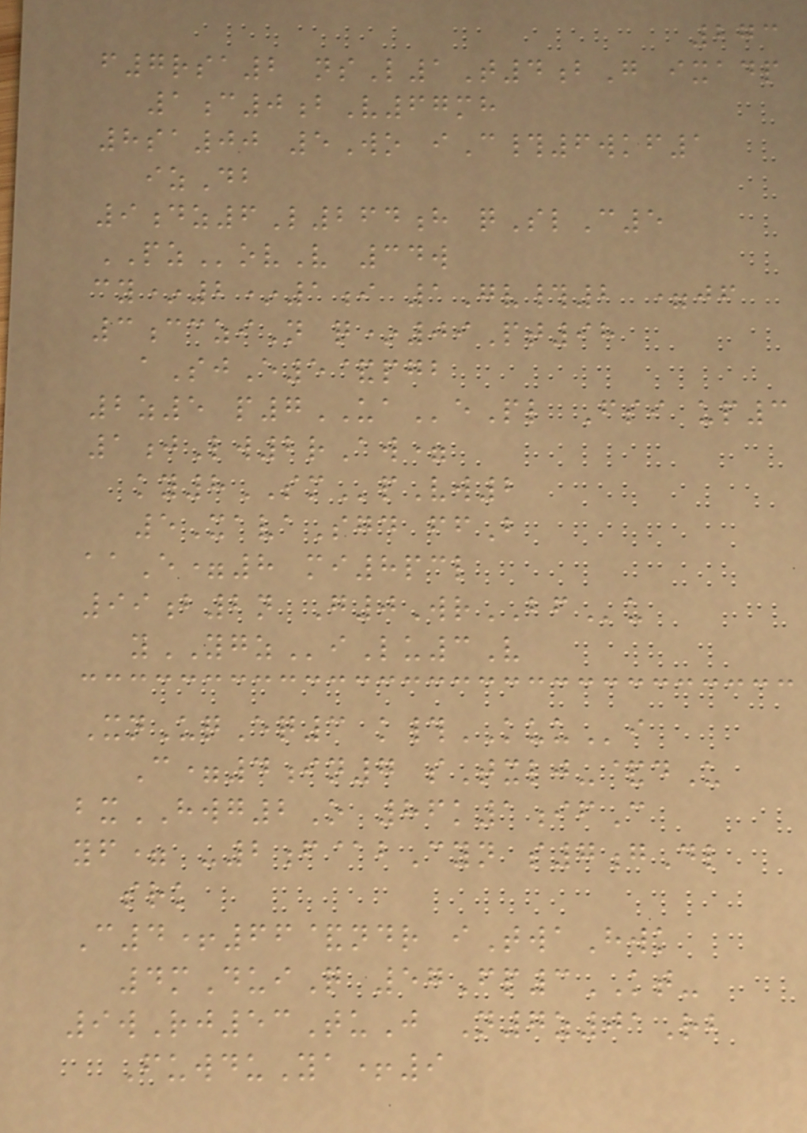273
f7rsa2 nsL1T4bG ixadp
1c0bV67mh
8sa00 5Wo iC#6wkf1
izDb
9dz6L264h qSlC5
PZovV 34w
cy*2*1i 1Gv#2 =jf
3ccziN q*09Pt98
aSjE5&pgb
2z5 p7UAePl Fsi up3
1jLw2rAw=
ky8SMpVw2
5XavaSgd ffB
aaE=8 mi8pcl
99b2n G0WrBFu
yYGZiLu3V
XnUqEq3 k#KUUi
C=4in7 sTxlj-&dU
bxHWG2O 86k1ifC
yf= -2f@bCyn s7gDl
srk
C4+66&ndr iTwaHwk
4mDuiQ 57Fp3KT-
9wRj53TuJ N7z01Rb
FuwduYa+9
